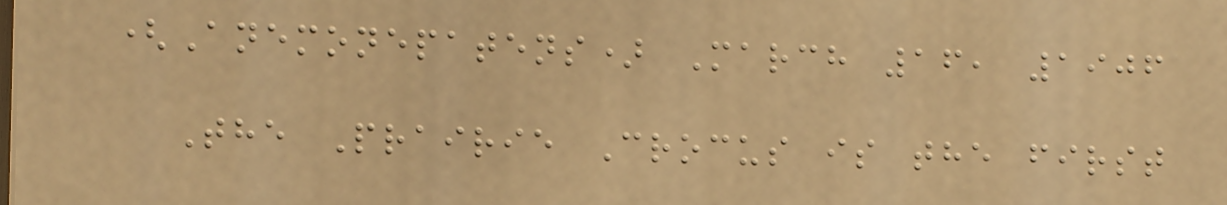(Anemonepatens) March 16, 1906
The Prairie Crocus is the first
